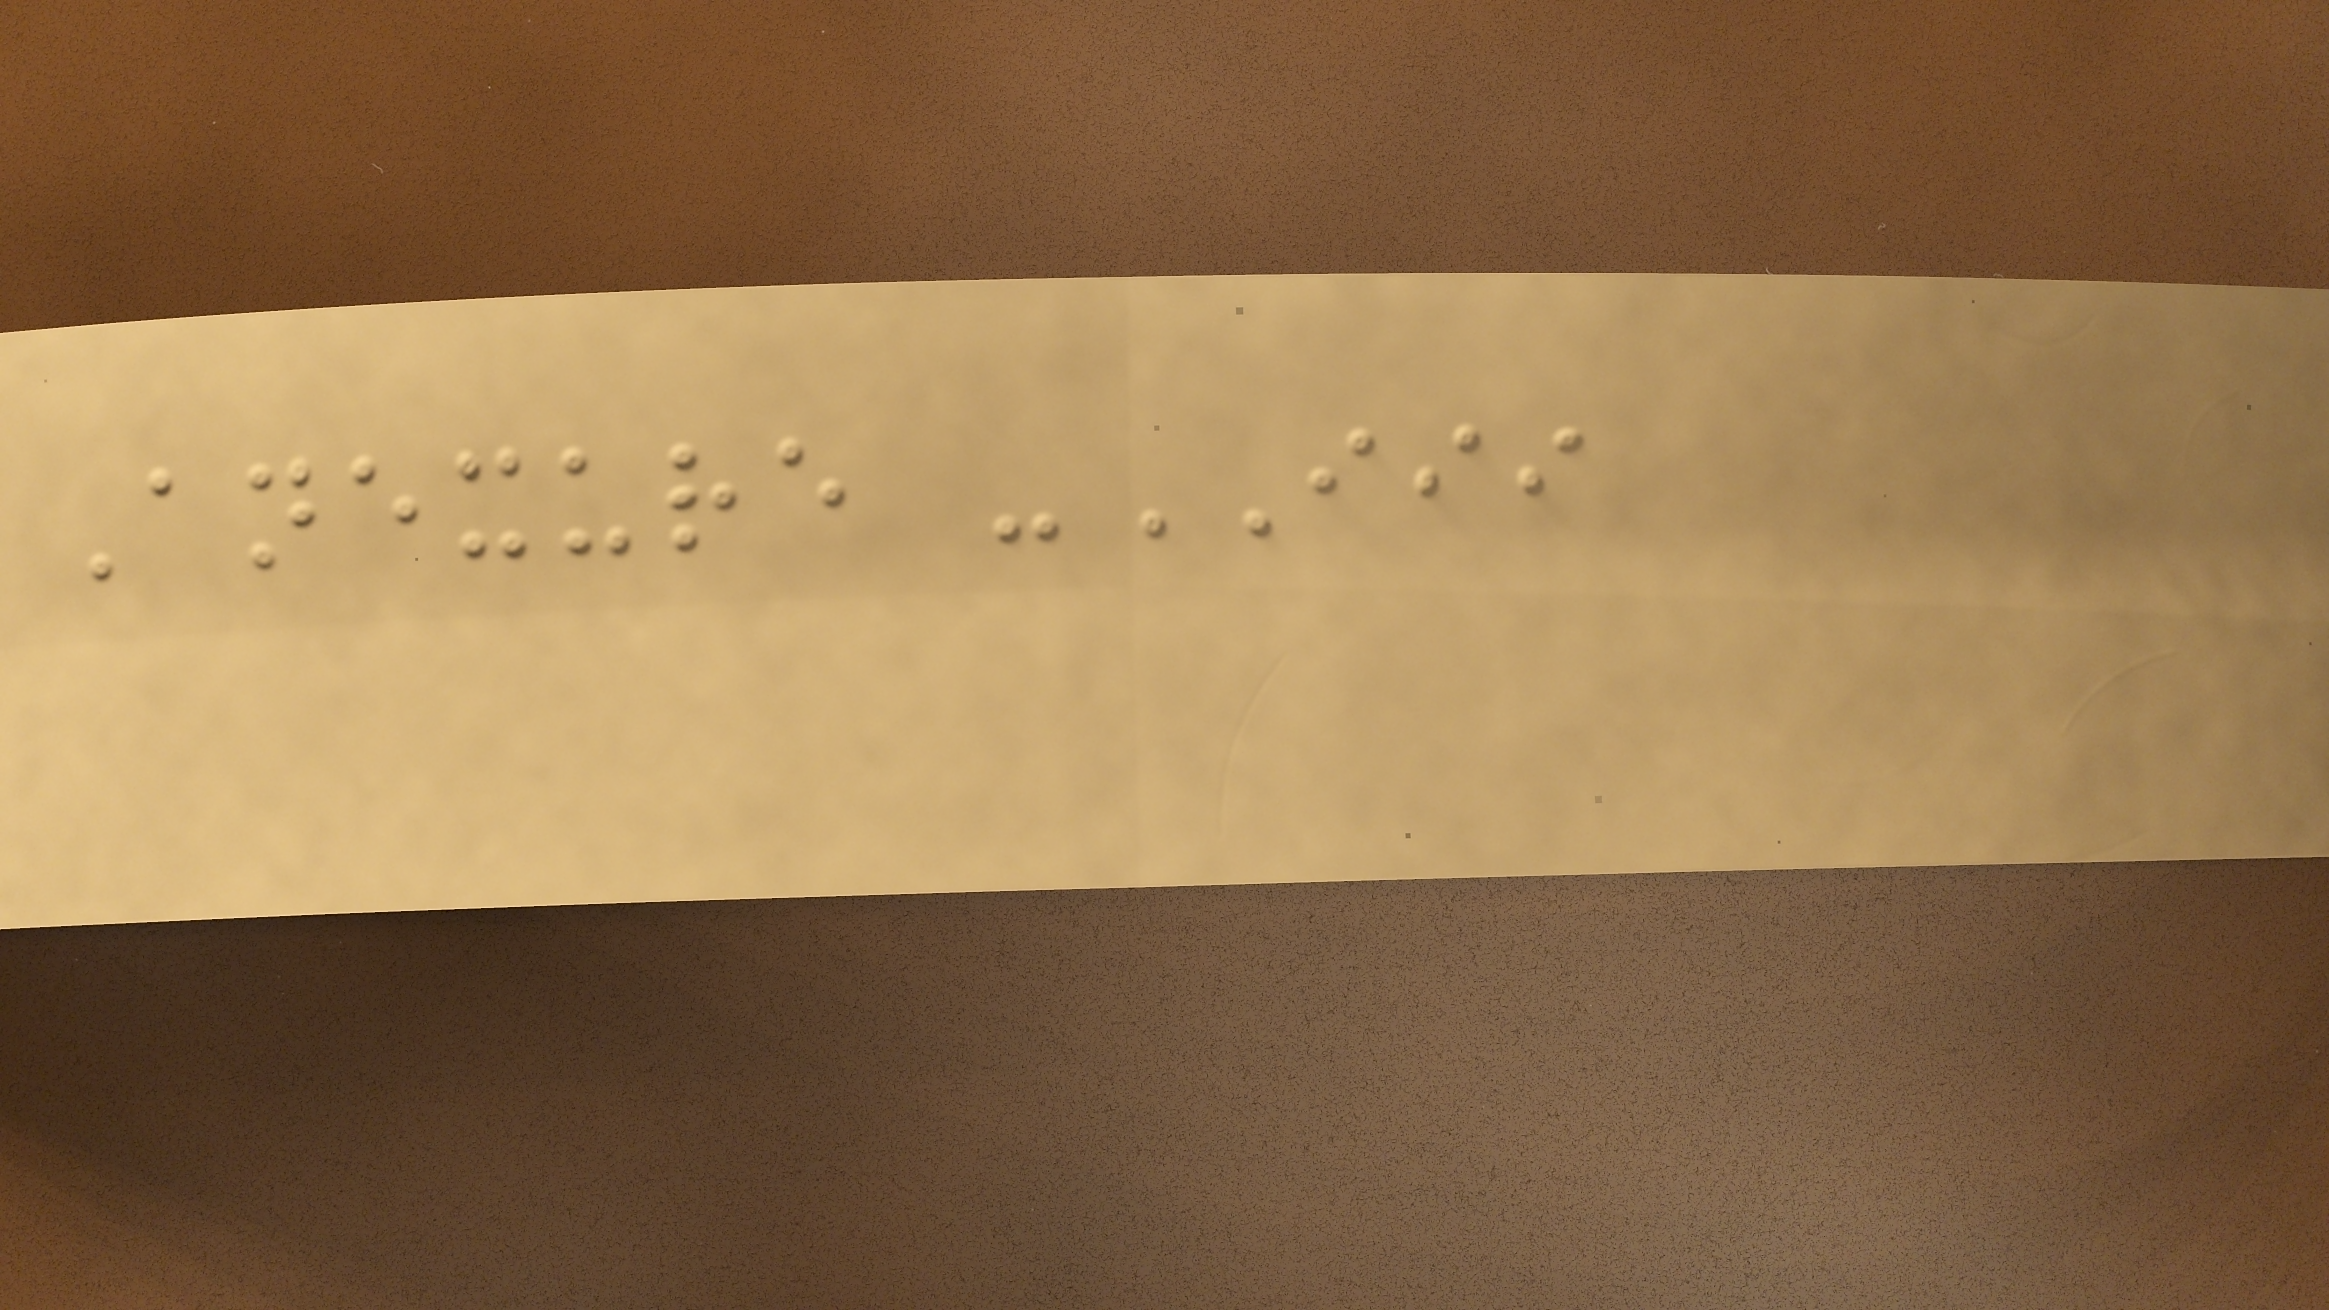Anexure -III
